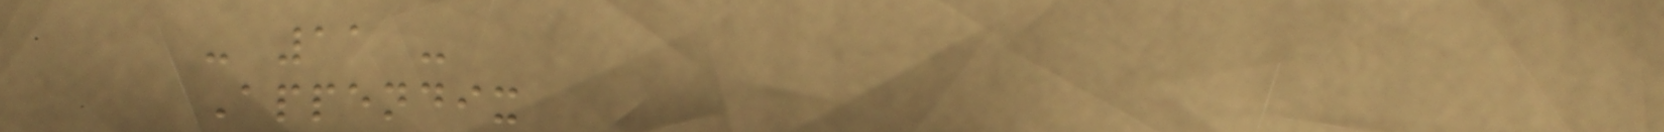- 11 -
Appendix
